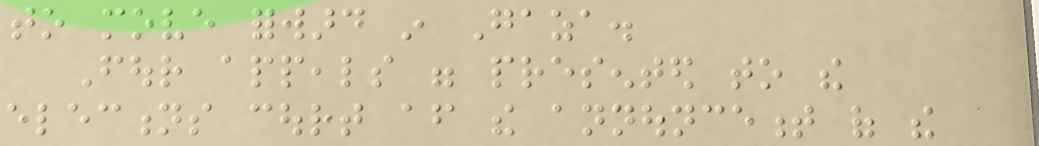to move forward in Gaza.
Four appeals were presented to the
elections court after the announcement of the
